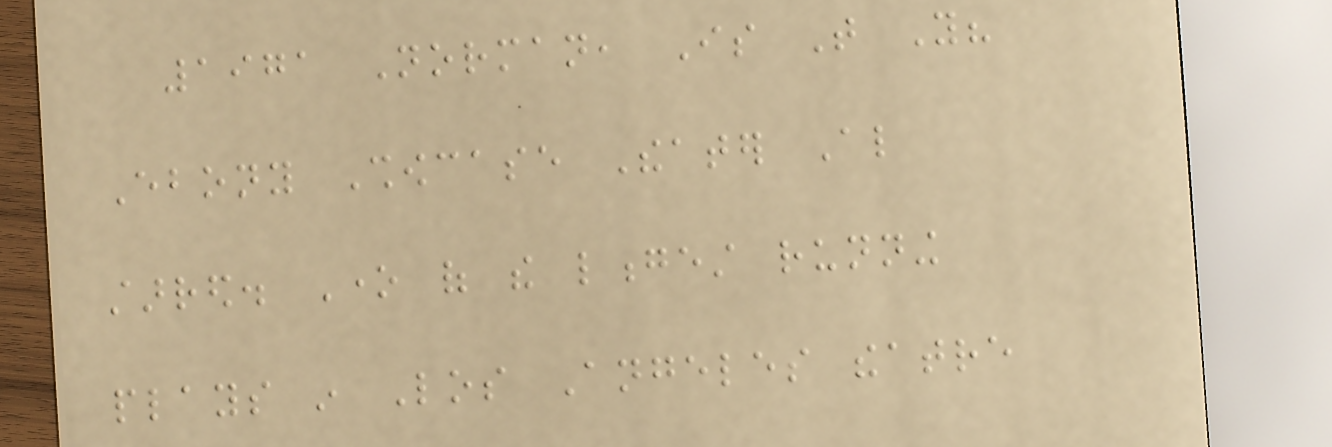1971 Norman, Is That You?
Ebony Showcase Theater Also
starred. One of the longest running
plays in Los Angeles theatre
